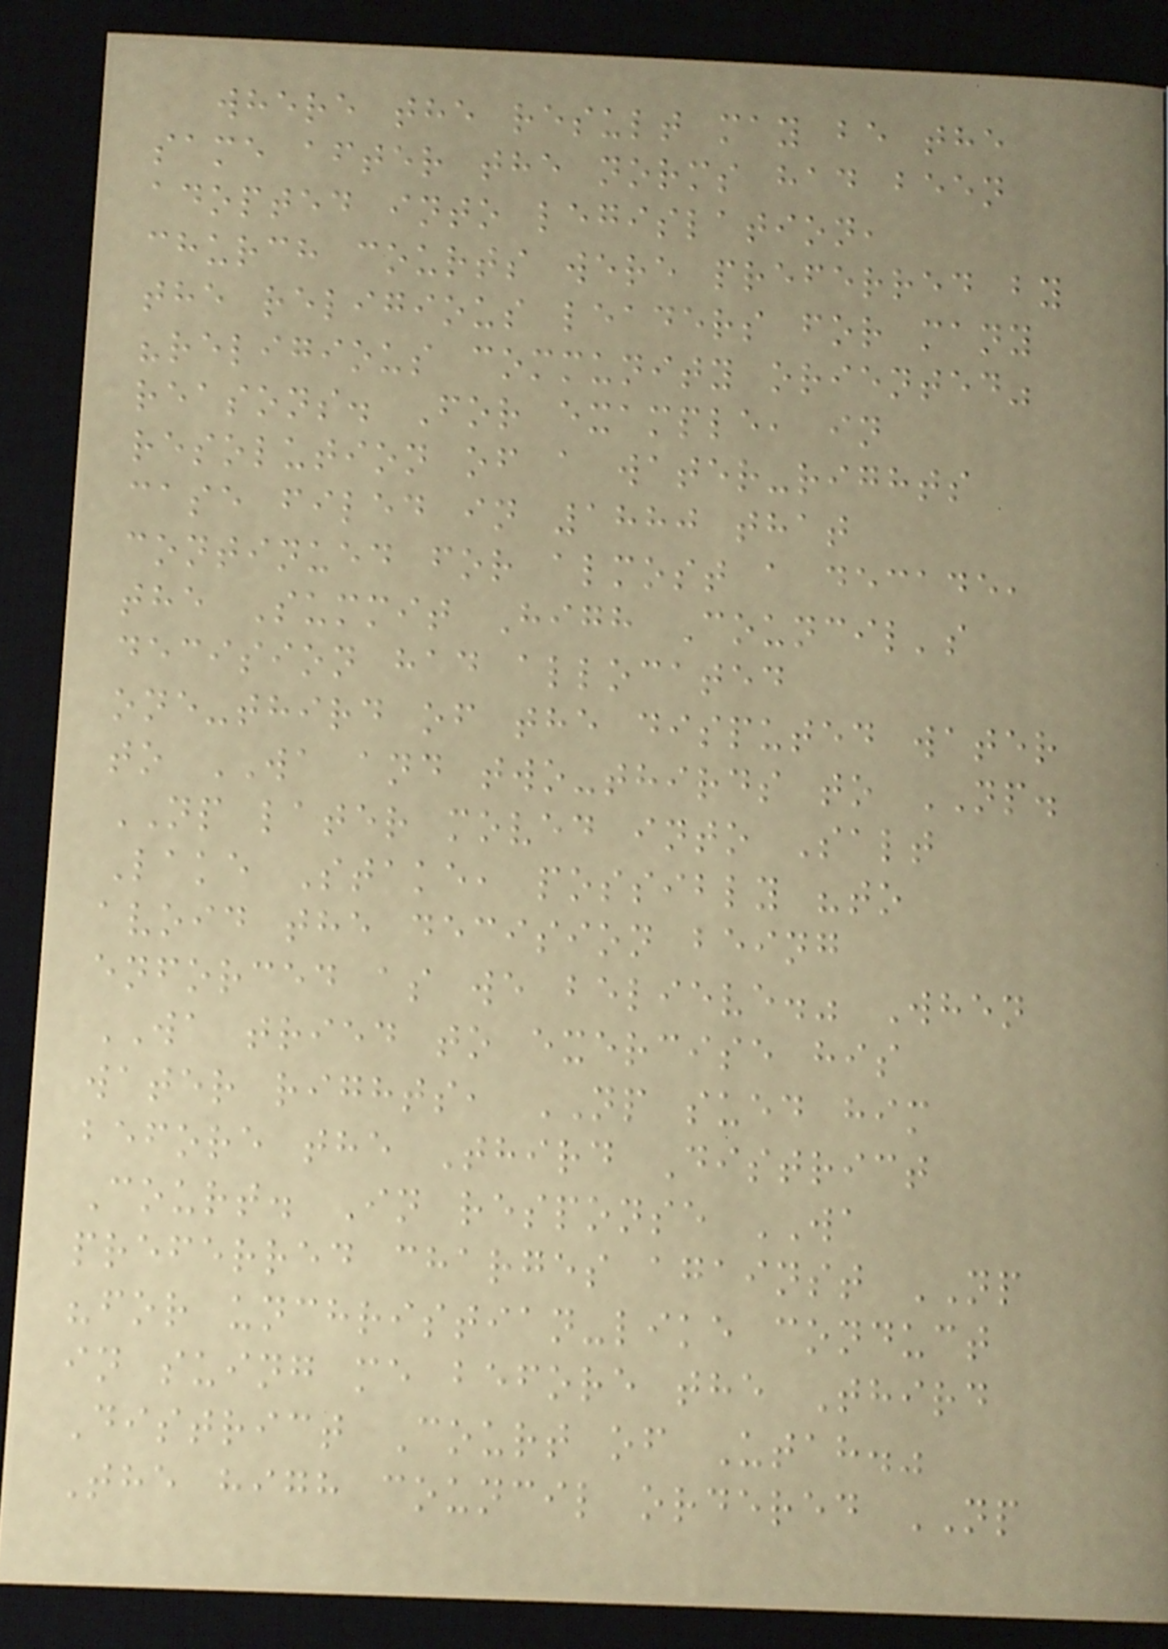where the result may be the
same after the norms had been
adopted into legislation,
church courts were preferred by
the religious leaders for many
"religious community oriented"
reasons. For example, in
resolution of a water-rights
case filed in 1880 that
continued for almost a decade,
the Summit High Council's
decision had allocated
one-third of the disputed water
to WA and two-thirds to NP.
NP later moved into Salt
Lake Stake, possibly "to
avoid the decision being
enforced as we believe." When
WA tried to exercise his
water rights, NP sued him
before the Third District
Court. In response WA
preferred charges against NP
"for unchristian-like conduct
in suing me before the Third
District Court of Utah."
The high council ordered NP
